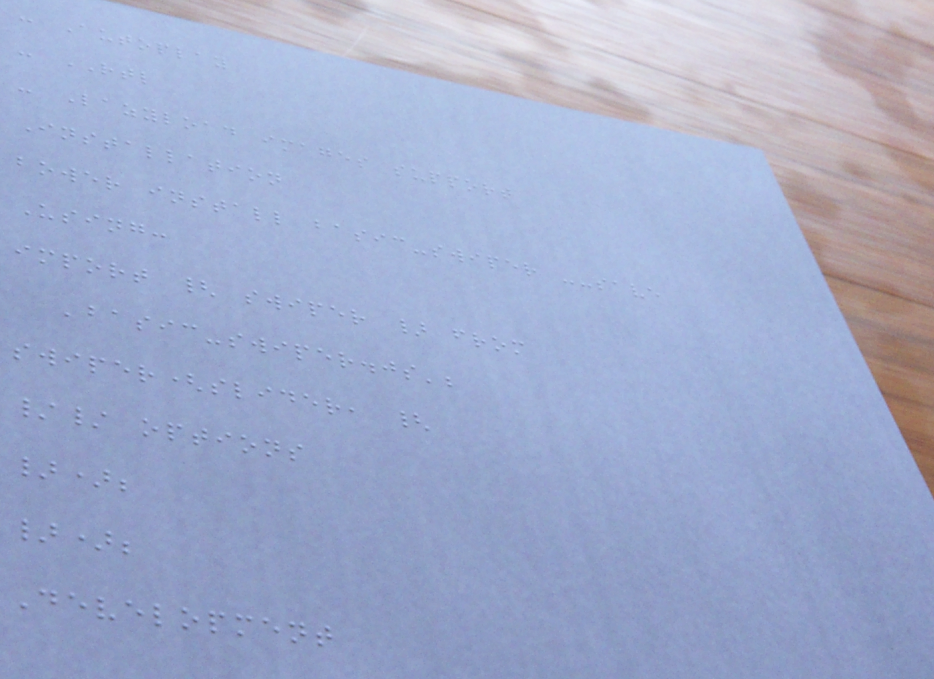- Autoplay
- RTL
- Lazyload images support
Installation
bower install basic-swiper --save
Using:
import { swiper } from
'basic-swiper.js';
swiper(slider, {
// options
});
});
Development
